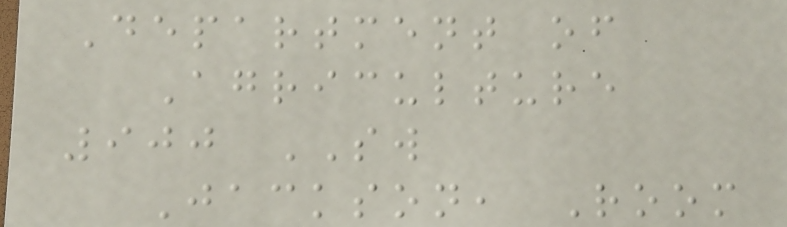Department of
Agriculture
900 SW
Jackson, Room
